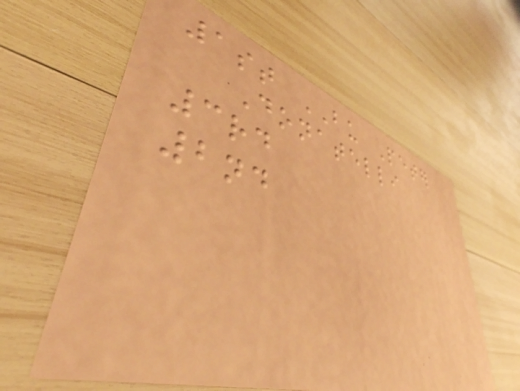1st BU Peter
Donatelli
3rd
2nd
